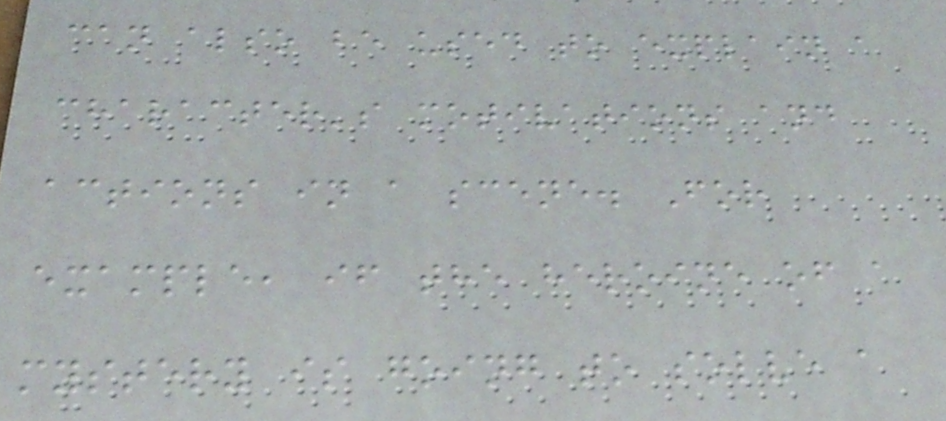can also be used to explain a
character's motivations and
actions in a scene. For
example, if the heroine of a
mystery is going to solve a
